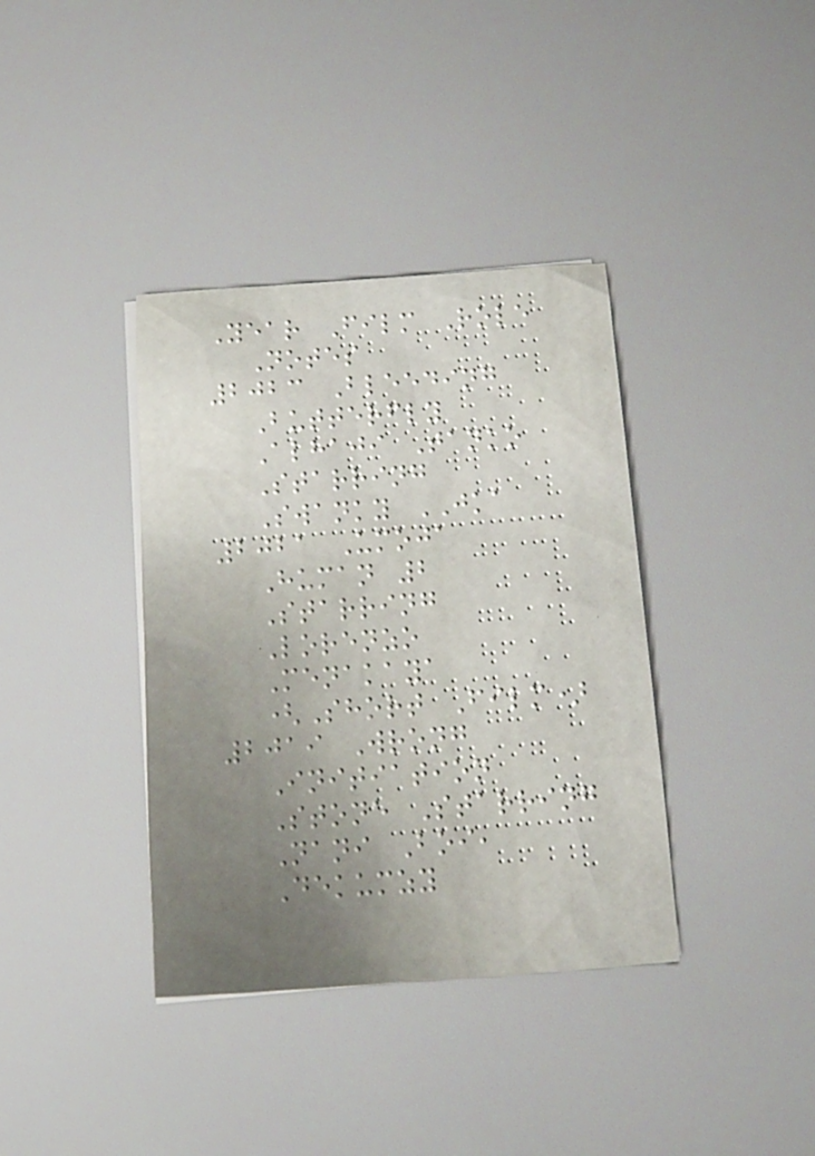Year Film Role
Notes
2023 Bleeding
Butterfly
Alhaji Tanko
Starring
Swanky JKA
2021 Umoja
Human 2
Starring
Lorenzo
Menakaya
(Short Film)
2019 Wrong
Initiation
Stone Starring
Nani Boi,
Dekumzy
